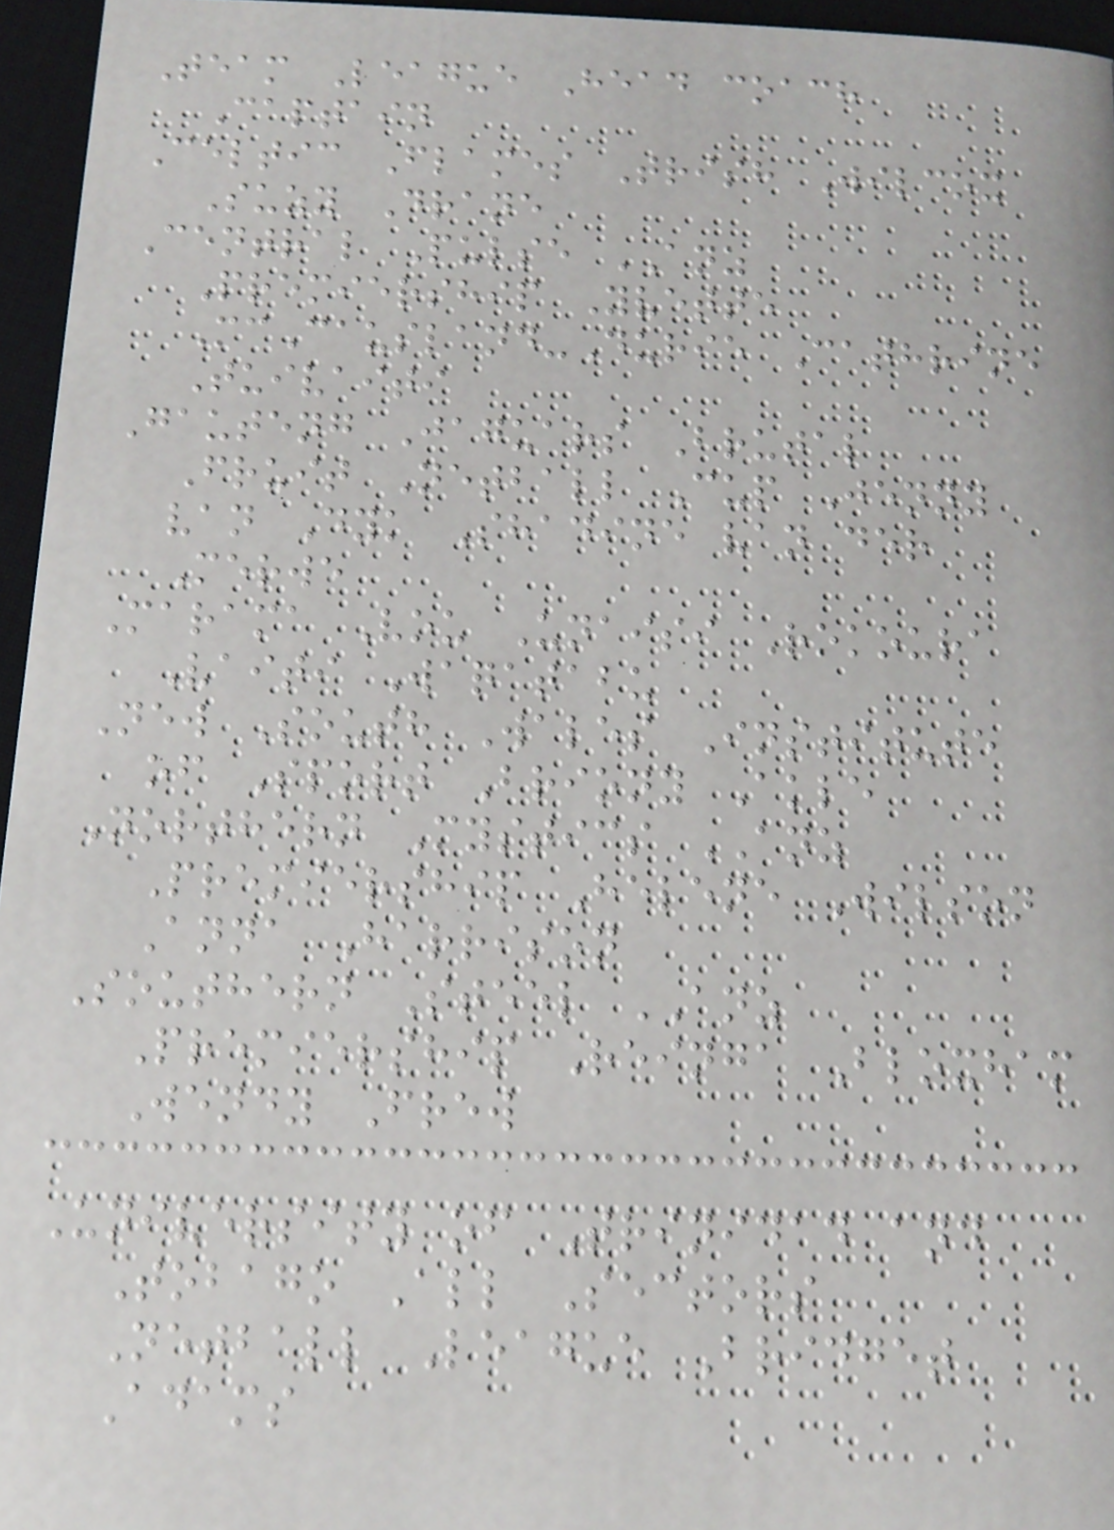Team League Head coach
Captain
Celtic Flames Trish Wilcox
Suzy Drane
Central Pulse ANZ
Premiership Yvette
McCausland-Durie Cathrine
Tuivaiti
Gauteng Jaguars Brutal
Fruit Netball Cup Jenny
van Dyk Shadine van der
Merwe
Marama Vou Unaisi Rokoura
Vaiti Waqatabu
New South Wales Institute
of Sport Briony Akle
Northern Mystics ANZ
Premiership Helene Wilson
Anna Harrison
Southern Steel ANZ
Premiership Reinga Bloxham
Wendy Frew
University of Trinidad and
Tobago All Sectors
Netball League Bridget
Adams
